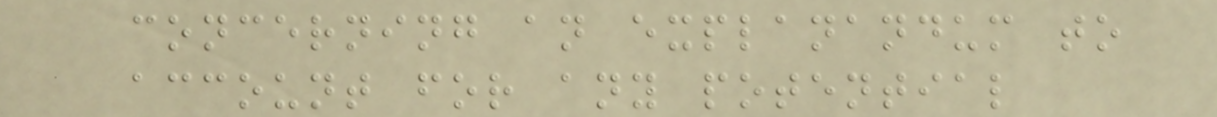concerning an explanandum to
account for any potential
